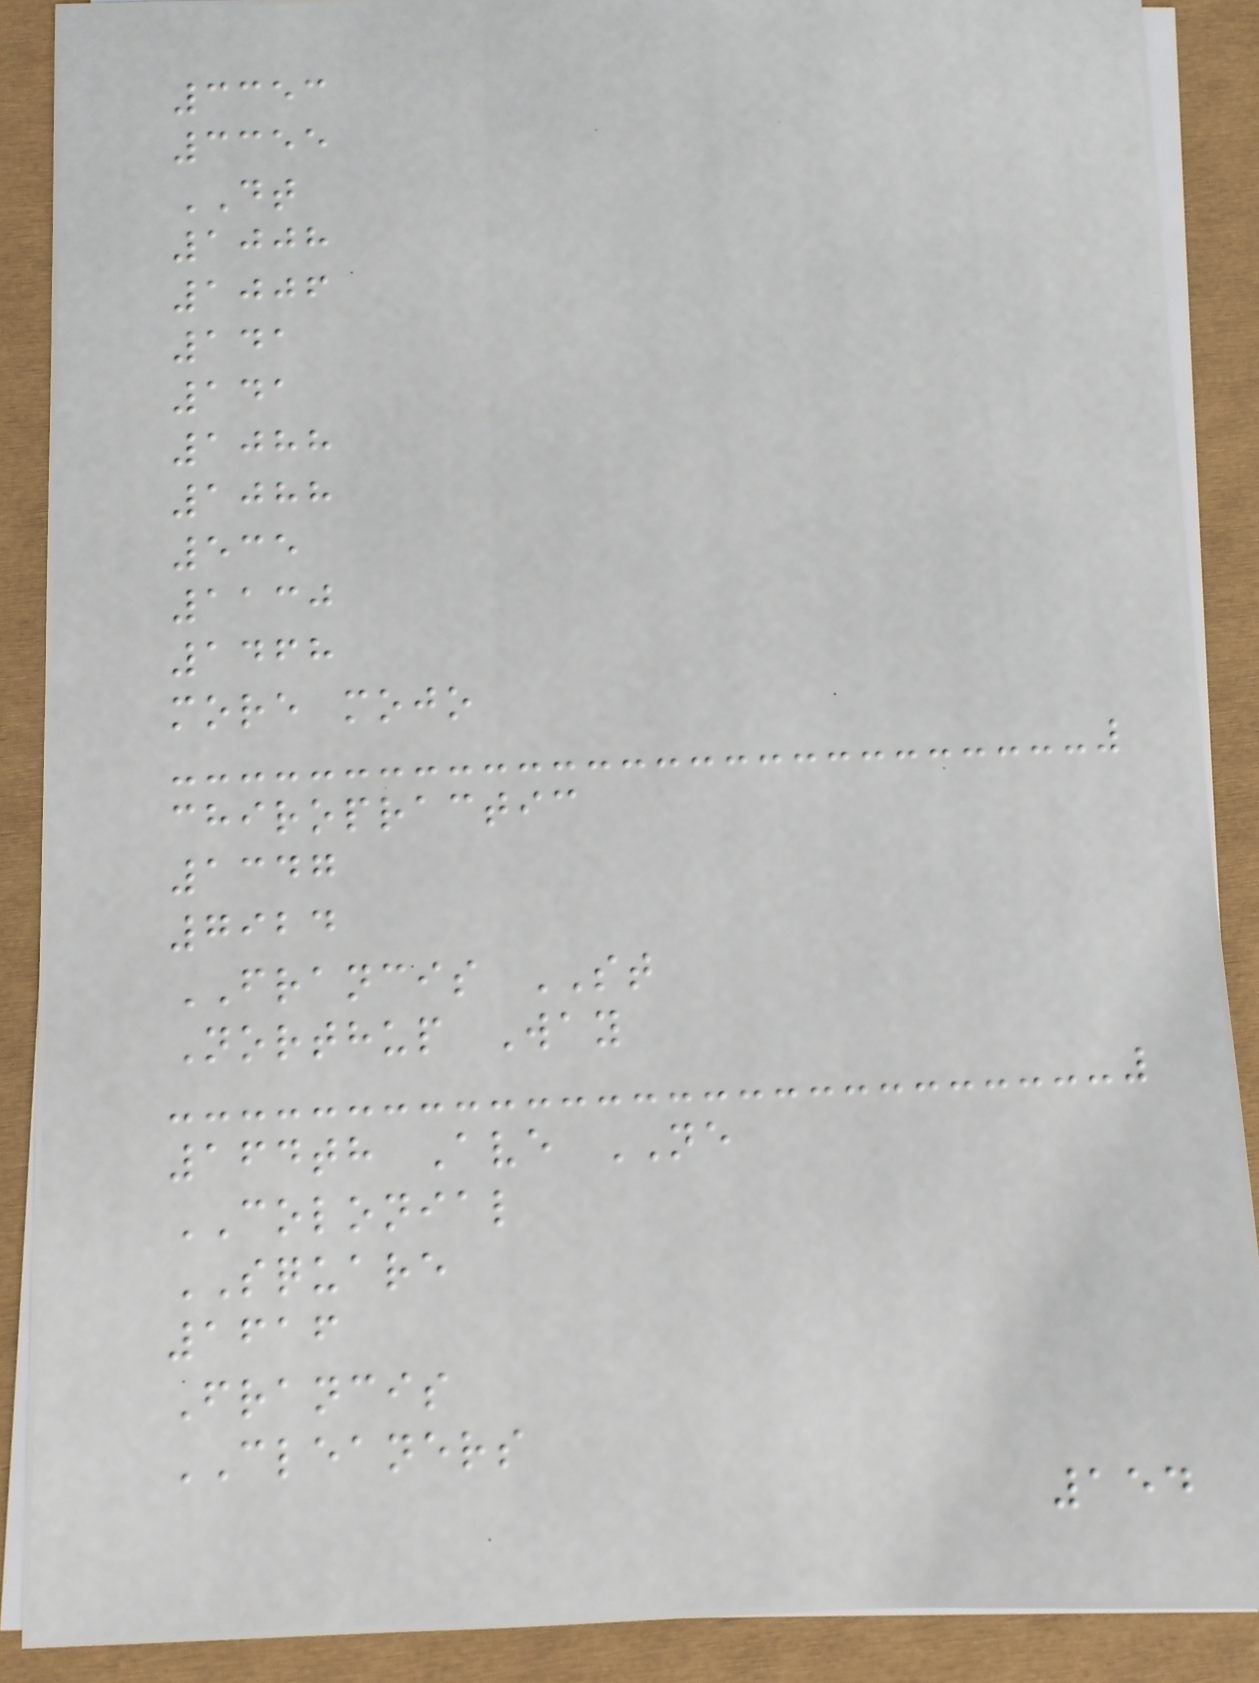3353
3355
DT
1008
1006
141
141
1088
1088
535
1130
1468
more mojo
chiropractic
1347
7924
FRANCIS ST
Northup Way
164th Ave NE
COLONIAL
SQUARE
1616
Francis
CLEANERS
154
